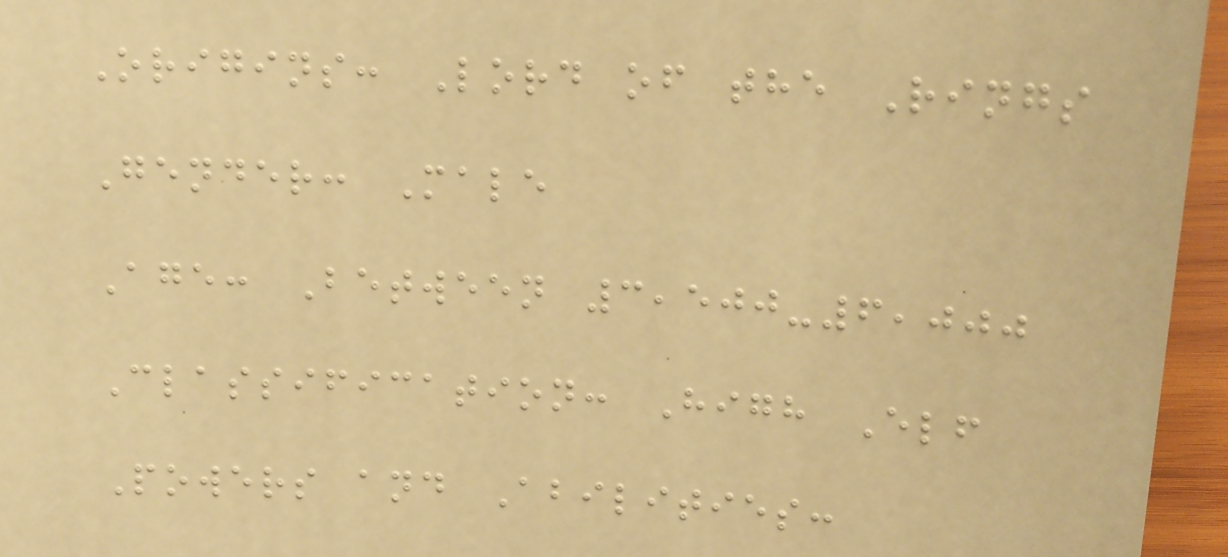Origins: Lord of the Rings
Gender: Male
Age: Between 3,500-6,000
Classification: High Elf
Powers and Abilities:
